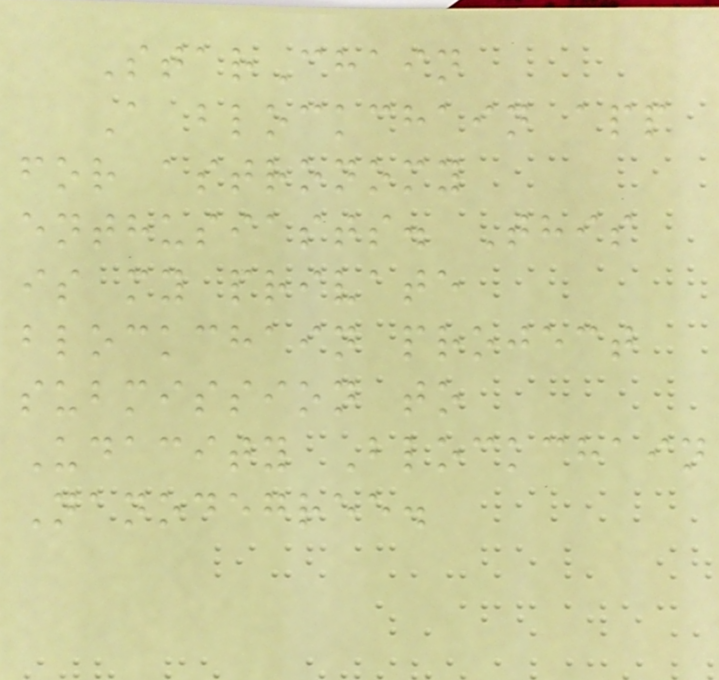StarChain
A blockchain app
for astronomy
enthusiasts. This
is my private
blockchain project
submission to
Udacity Blockchain
Nanodegree.
